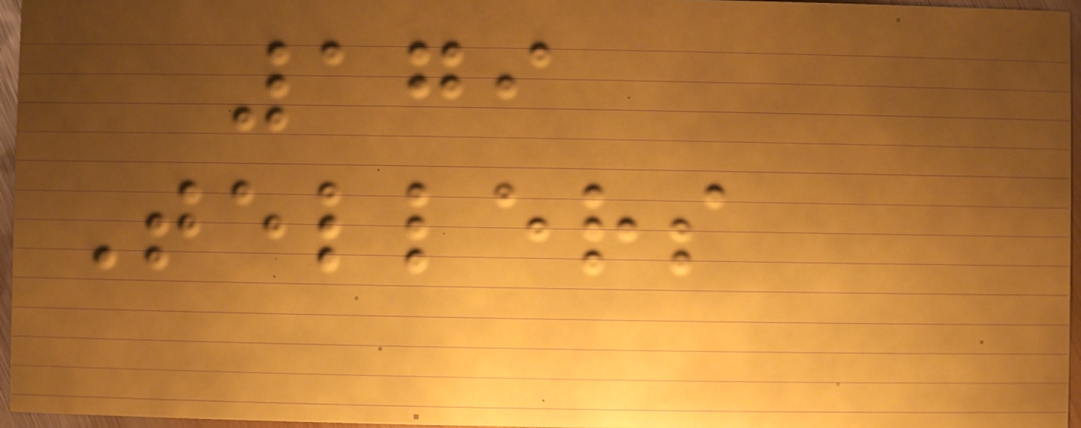179
Tellers
